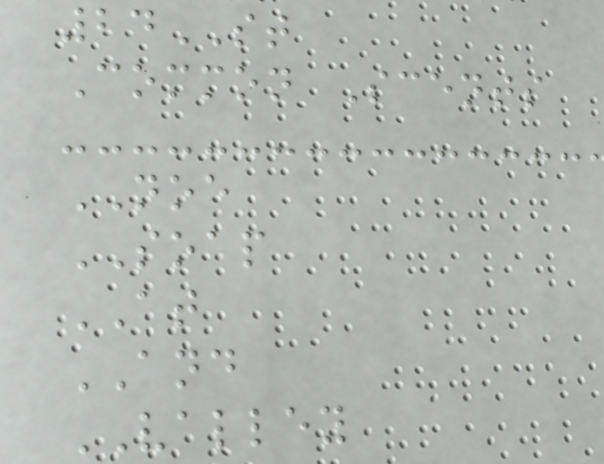24ST
Common Scents
NOE
SOAP
AT
AND
VALLEY
